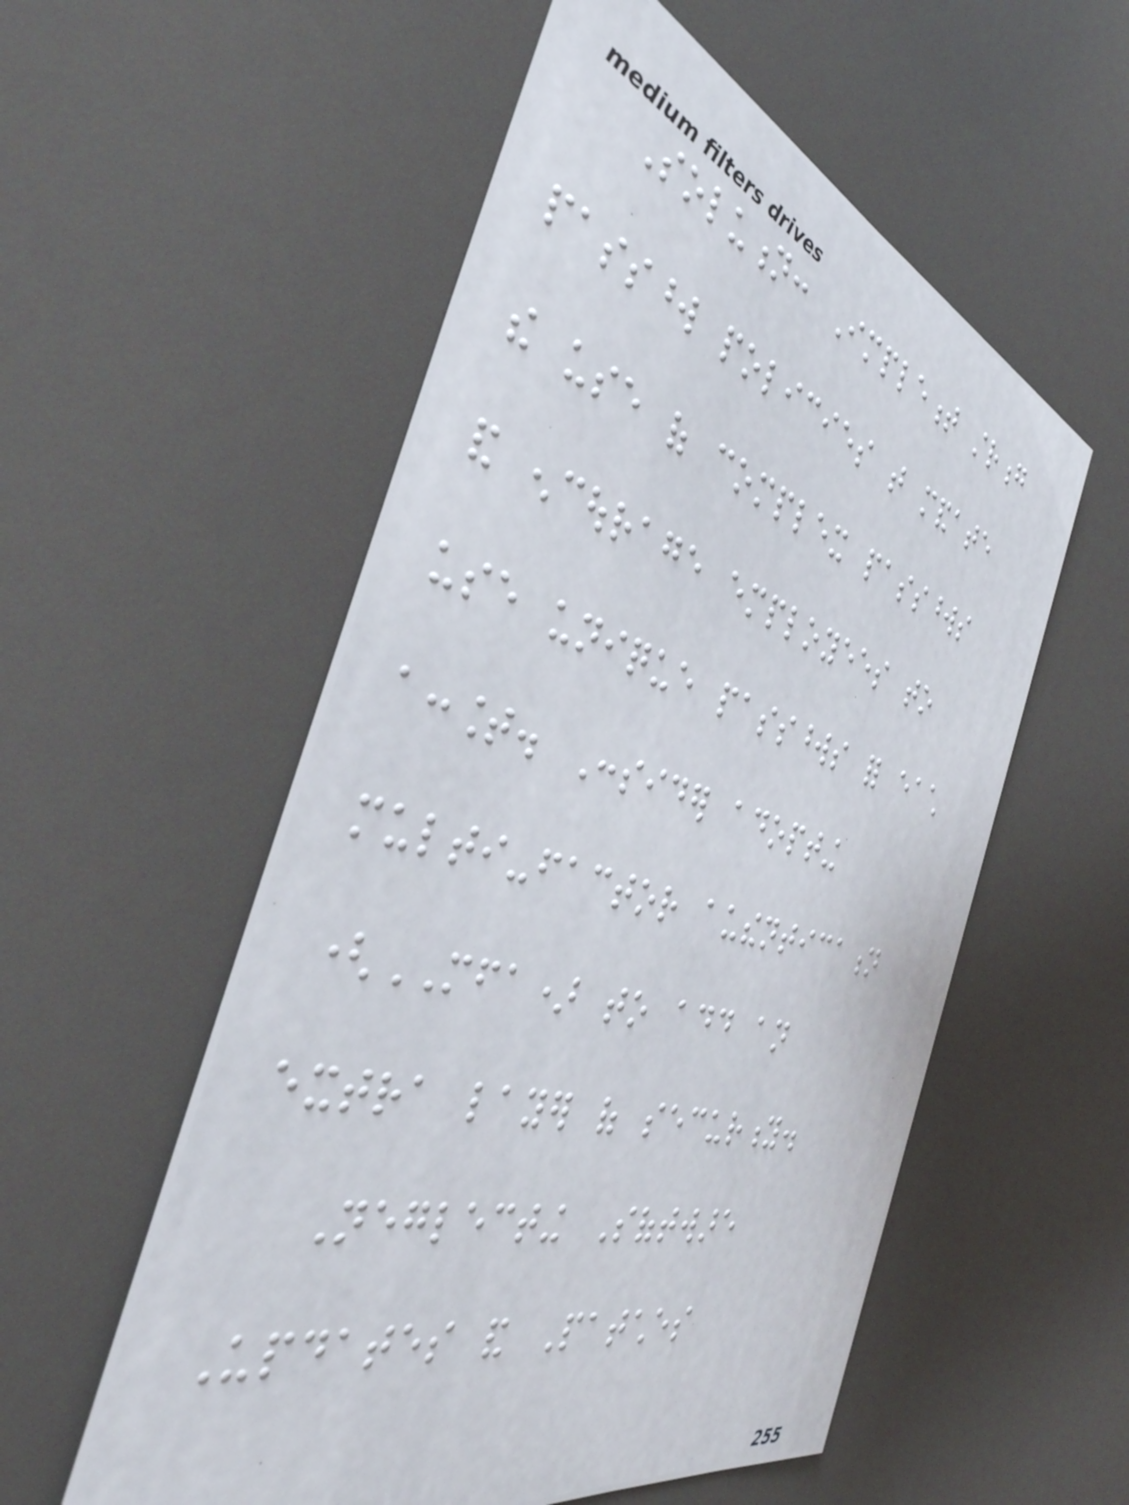Solution: Implement strong
password policies that mandate
the use of complex passwords
and encourage employees to
use unique passwords for each
account. Consider adopting
multi-factor authentication
(MFA) to add an
extra layer of security.
Neglecting Software
Updates and Patches
